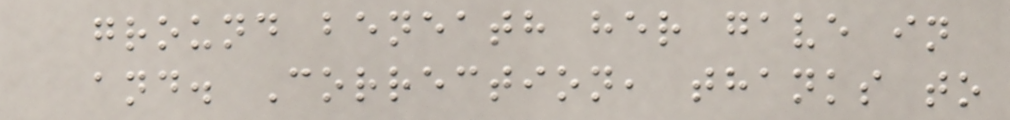ground beneath her gave in
and. Correction, thanks to
